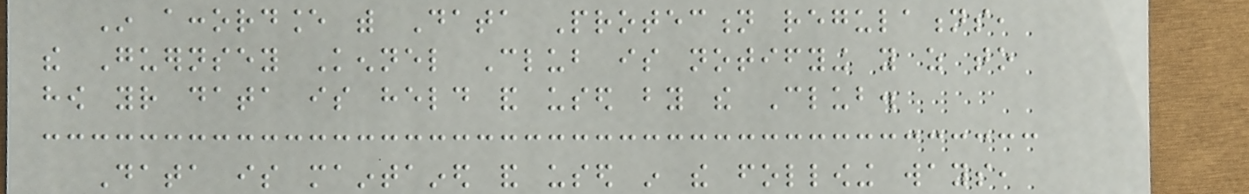In accordance with Data Protection regulations,
the Guernsey Kennel Club is notifying you as to
how your data is held and used by the Club.
Data is maintained and used in the following ways,
